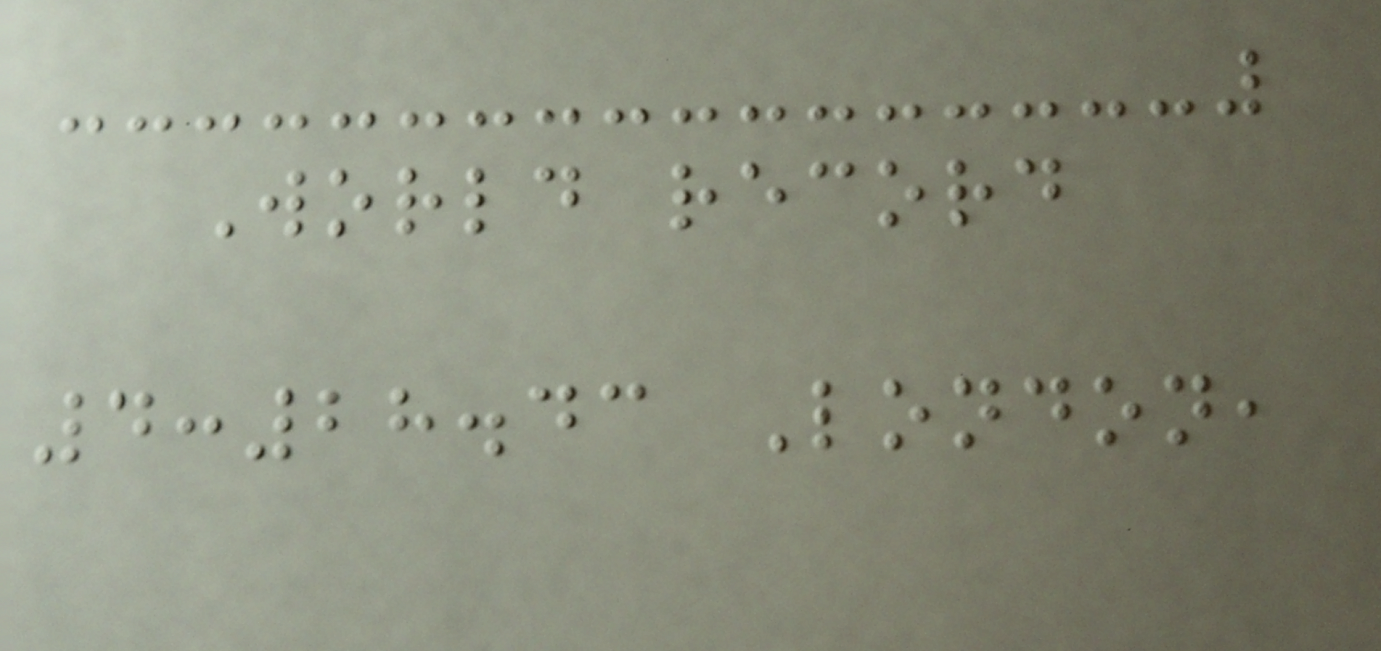World record
4:28.43 London,
